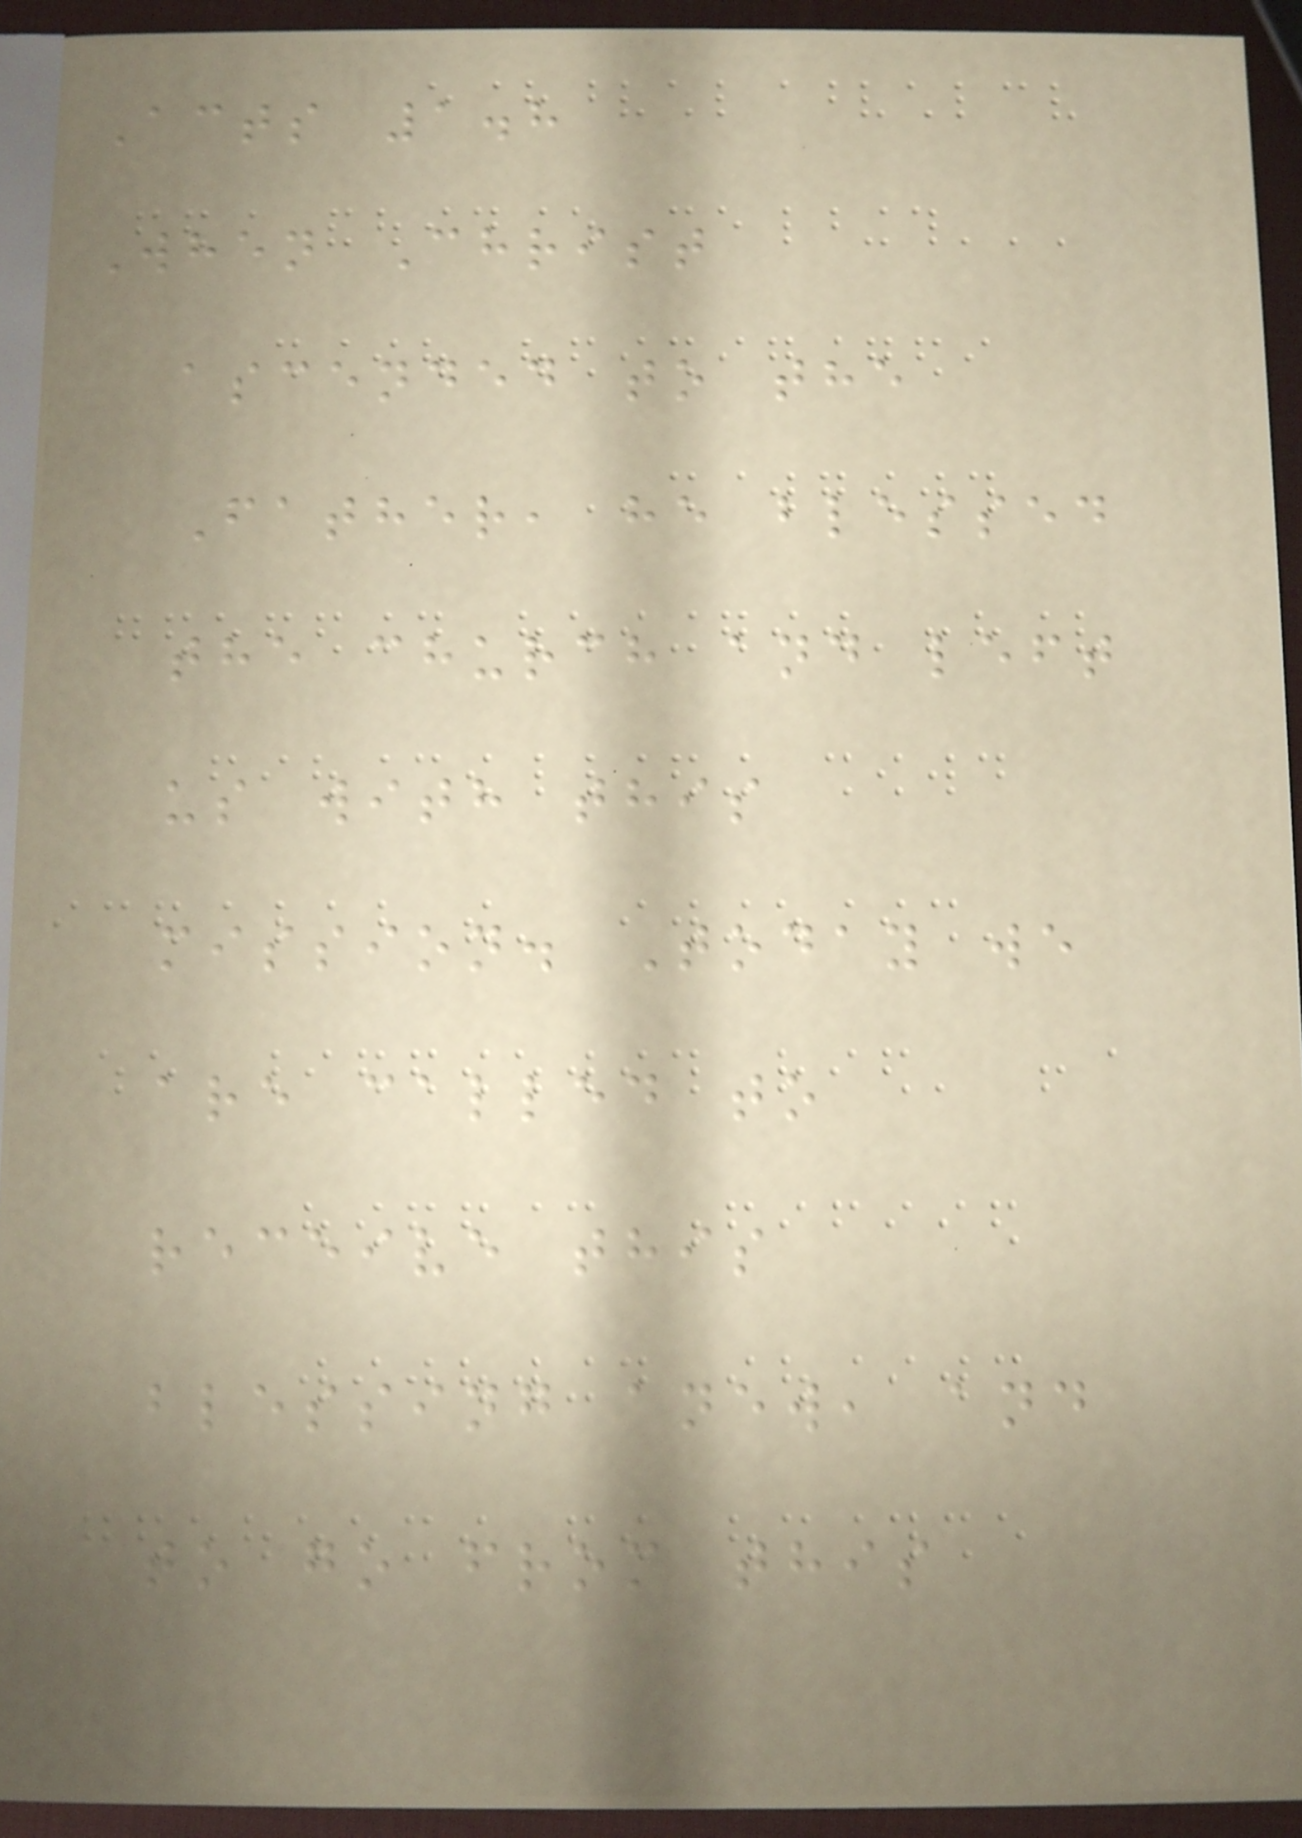Acts 1.8
When Christ
ascended to the
Father, he blessed
the church and left
us with this
mission. Today we
are called to
receive this
blessing anew, and
to go from this
